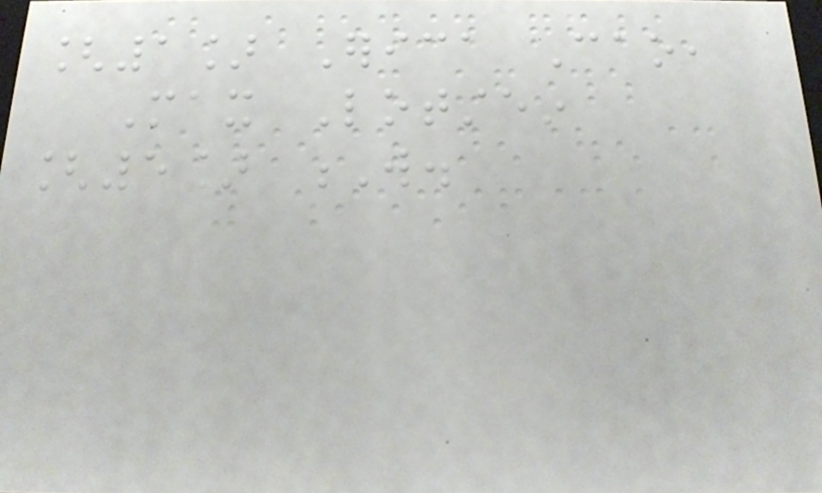[1] Erica Cao,
Max Lotstein
[5] W.
